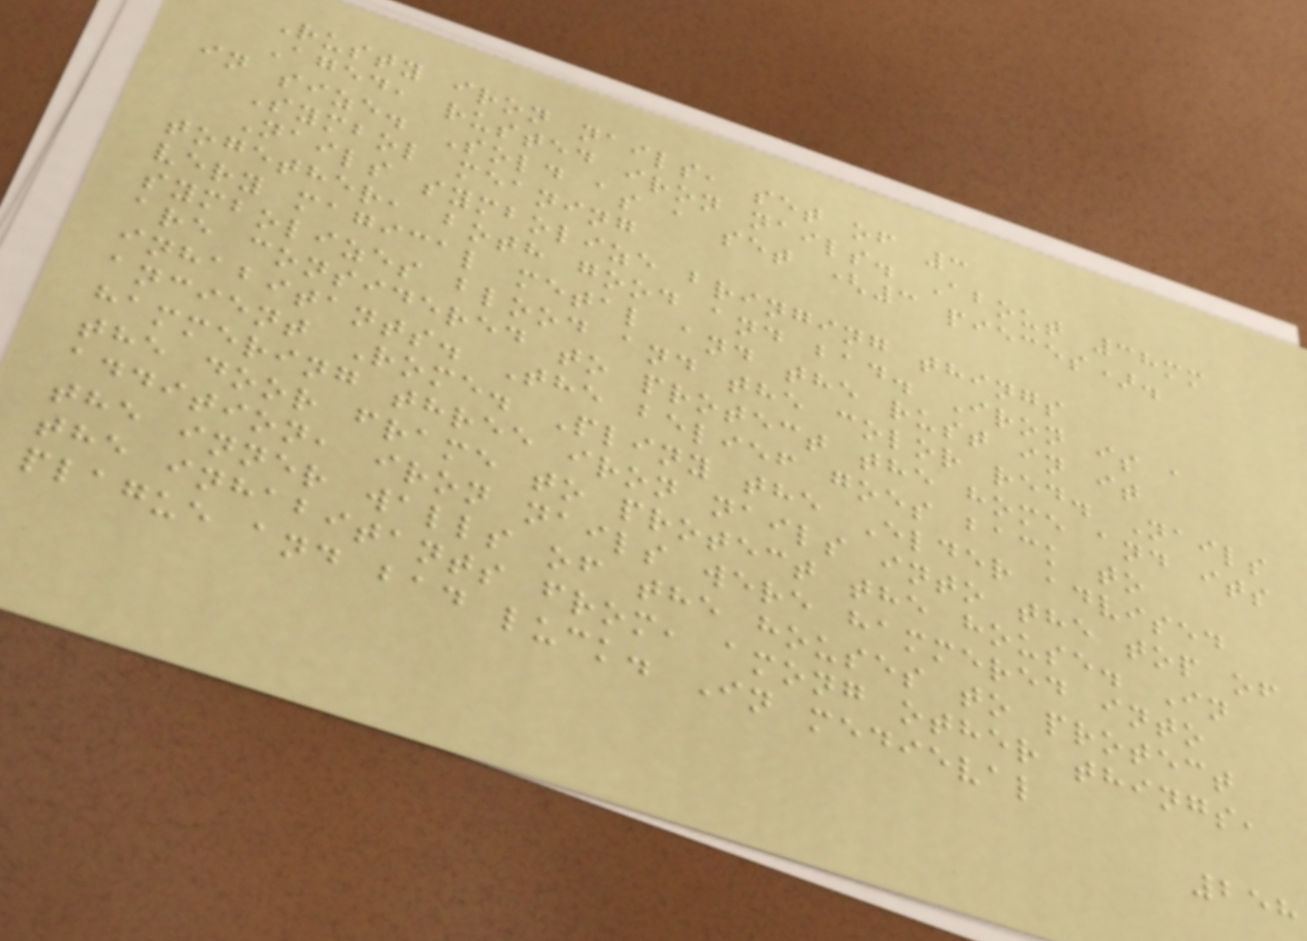Rusty iron nails, set of 3
Aged, rusted iron nails. About 38mm
in size. Sold as a set (3 pieces).
Symbol meaning
Nails symbolize bringing things
together, both good and bad. Iron is a
very magical metal and the rust in it
symbolizes blood and the color red. Nails
are considered to protect the home and its
inhabitants. The belief goes back to
ancient Rome. Pliny the Elder advised
hammering three iron nails into the top of
the door frame to protect the house. In
addition, iron nails were hammered into
the inner walls of the houses to protect
the inhabitants from, among other things,
plague and bad luck. In medieval
258
